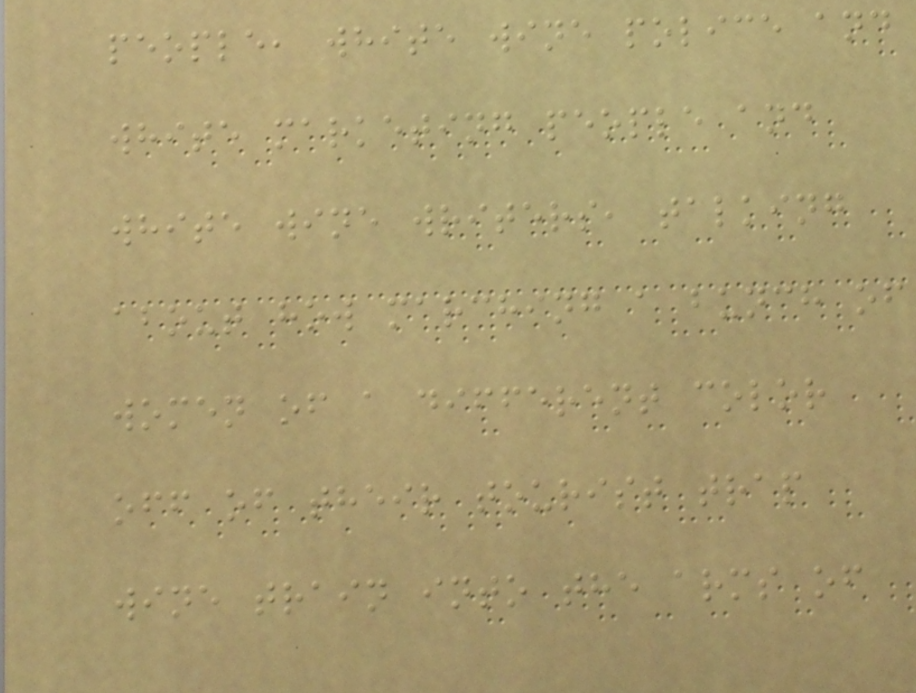people, white wine police and
white marketing people and
white wine writers, talking
about how marching a bunch of
women of a different color
off of their tourist trap
wine train into the arms of
